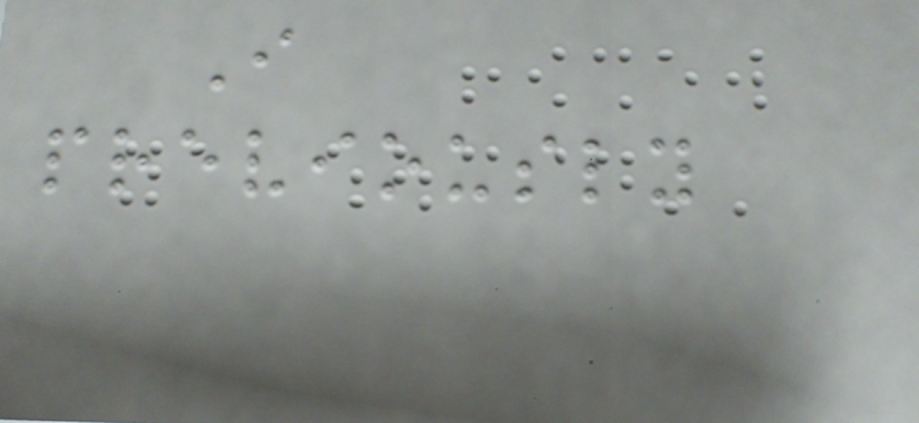I
previously
